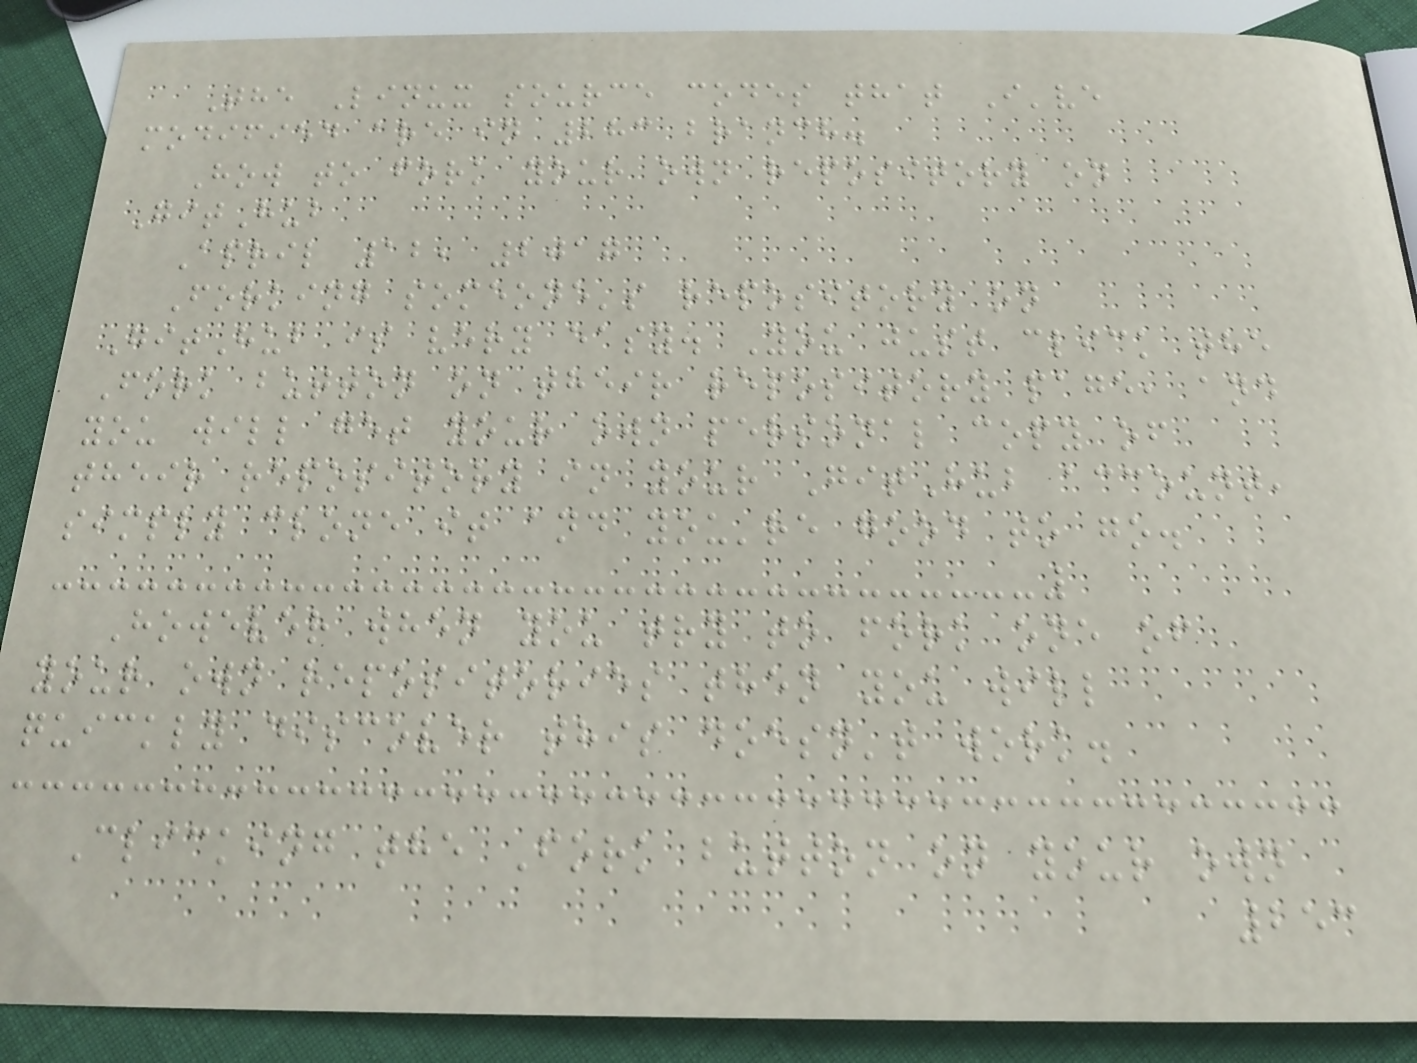The Linux source codes that I've
modified are in 283 branch.
How to fork your own repository on
GitHub
April 12, 2017
Forking someone's repository on
GitHub is very easy. You just click the
Fork button on their repository page, and
you will get your own personal copy of
their repository in your GitHub account,
simply clone it and you're good to go.
However when you try to fork one of
your own repositories then you will
quickly discover this doesn't work.
Clicking the Fork button on your own
253
